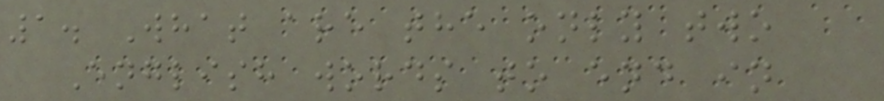1. What are the only two
English words to end in
